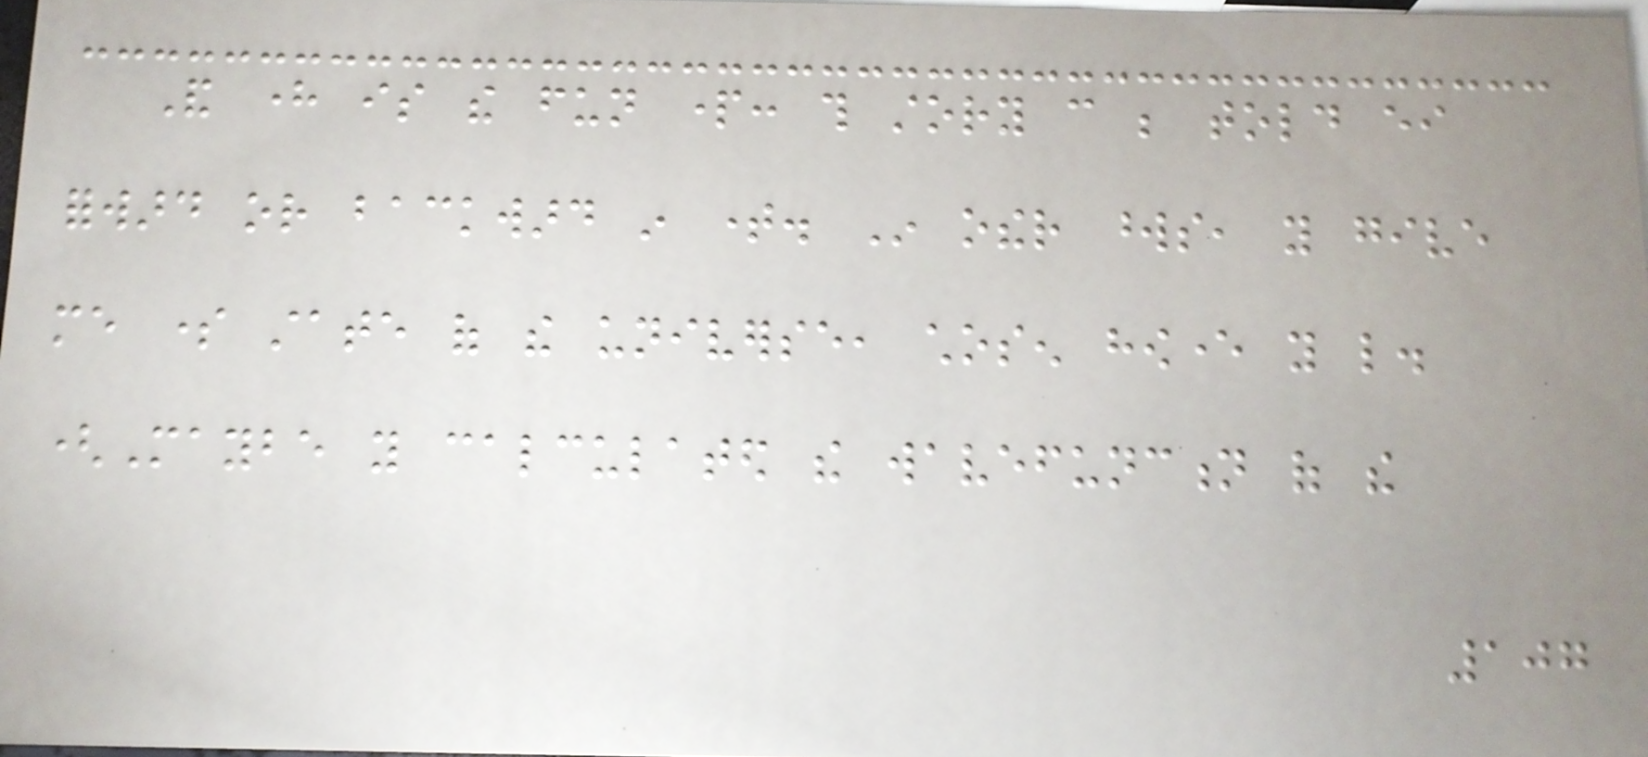And here is the fun part: this story can be told either
forward or backward in time. In other words, you give
me some state of the universe, chosen however you like.
(Maybe you calculated the wavefunction of the
107
